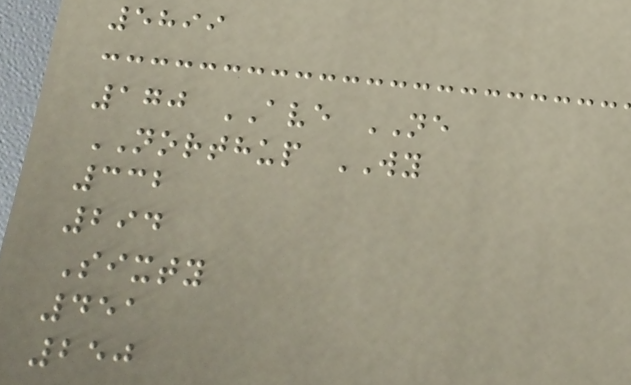5899
170 AVE NE
NORTHUP WY
332
294
Sixty
451
250
